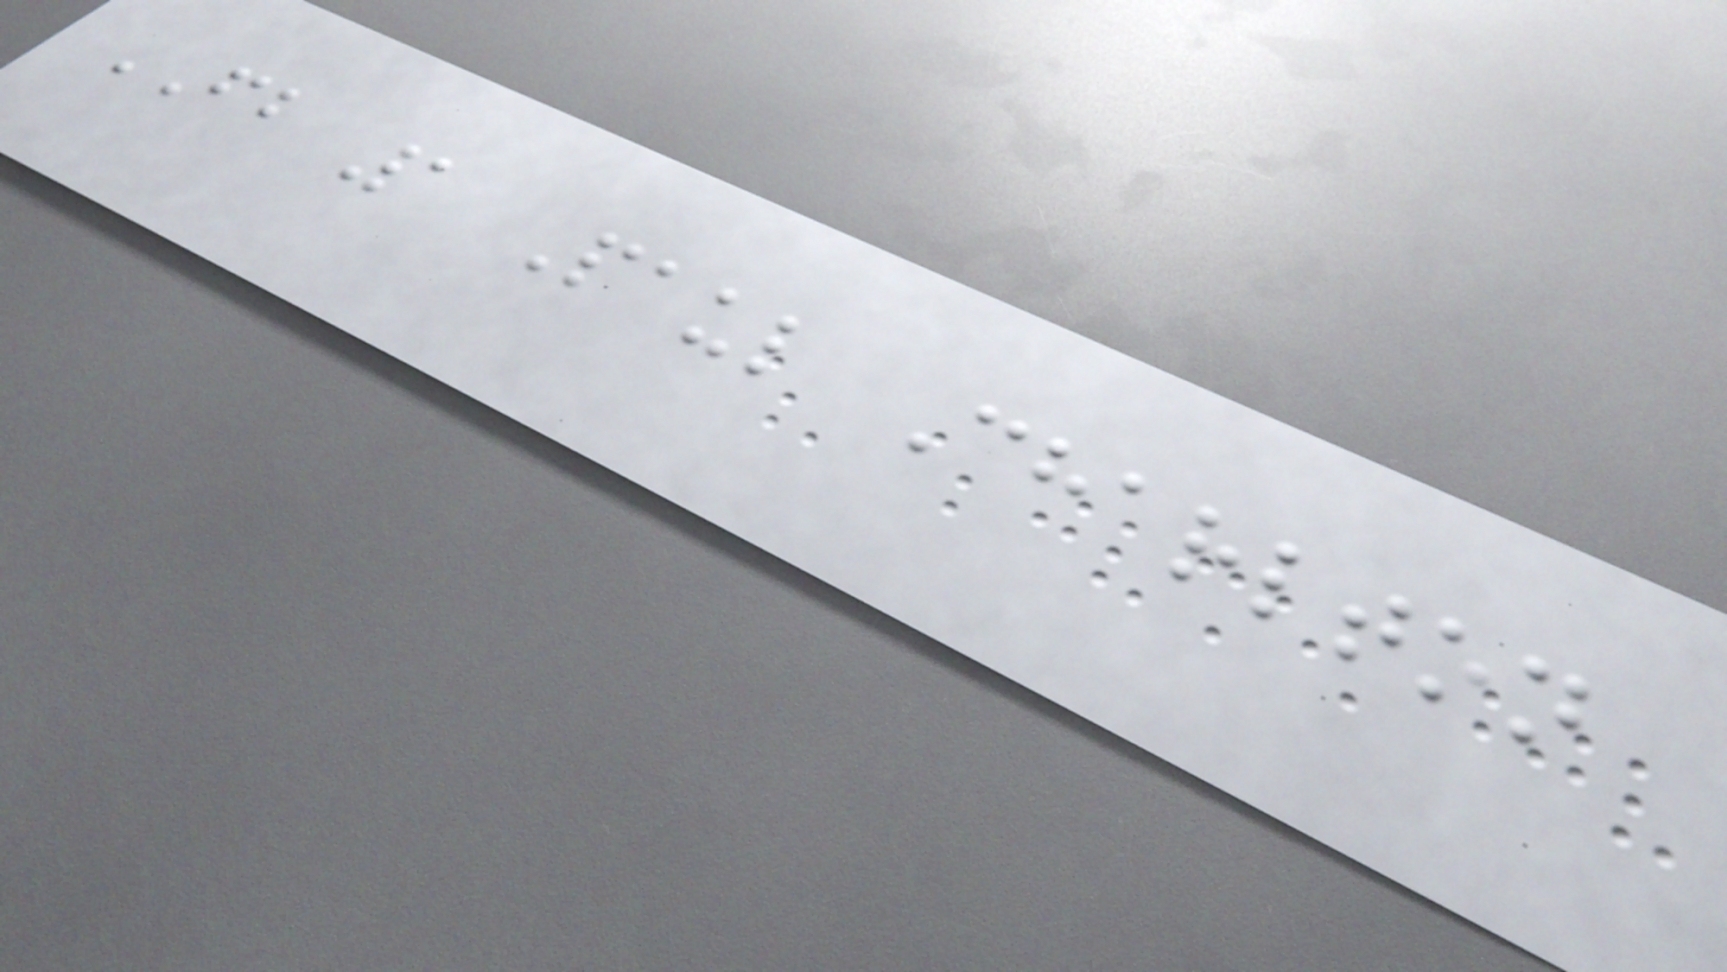FB 1 Paul Charlton
